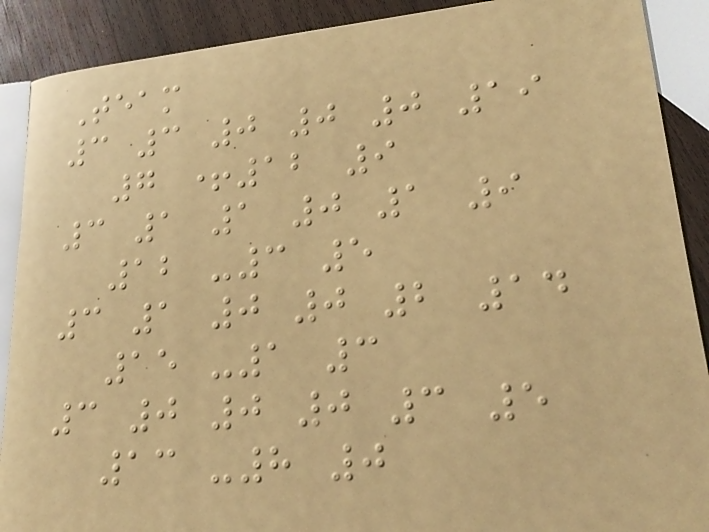Team
3 3 0 0 0 19
7 +12 9
3 1 1 0 1 9
12 -3 5
3 1 0 0 2 14
15 -1 3
3 0 0 0 3 5
13 -8 0
